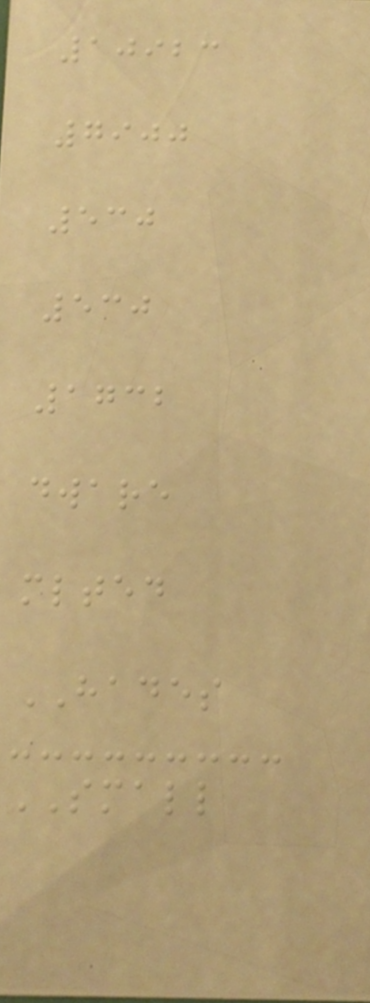10923
7900
530
530
1732
dware
mlted
HADES
SMALL
